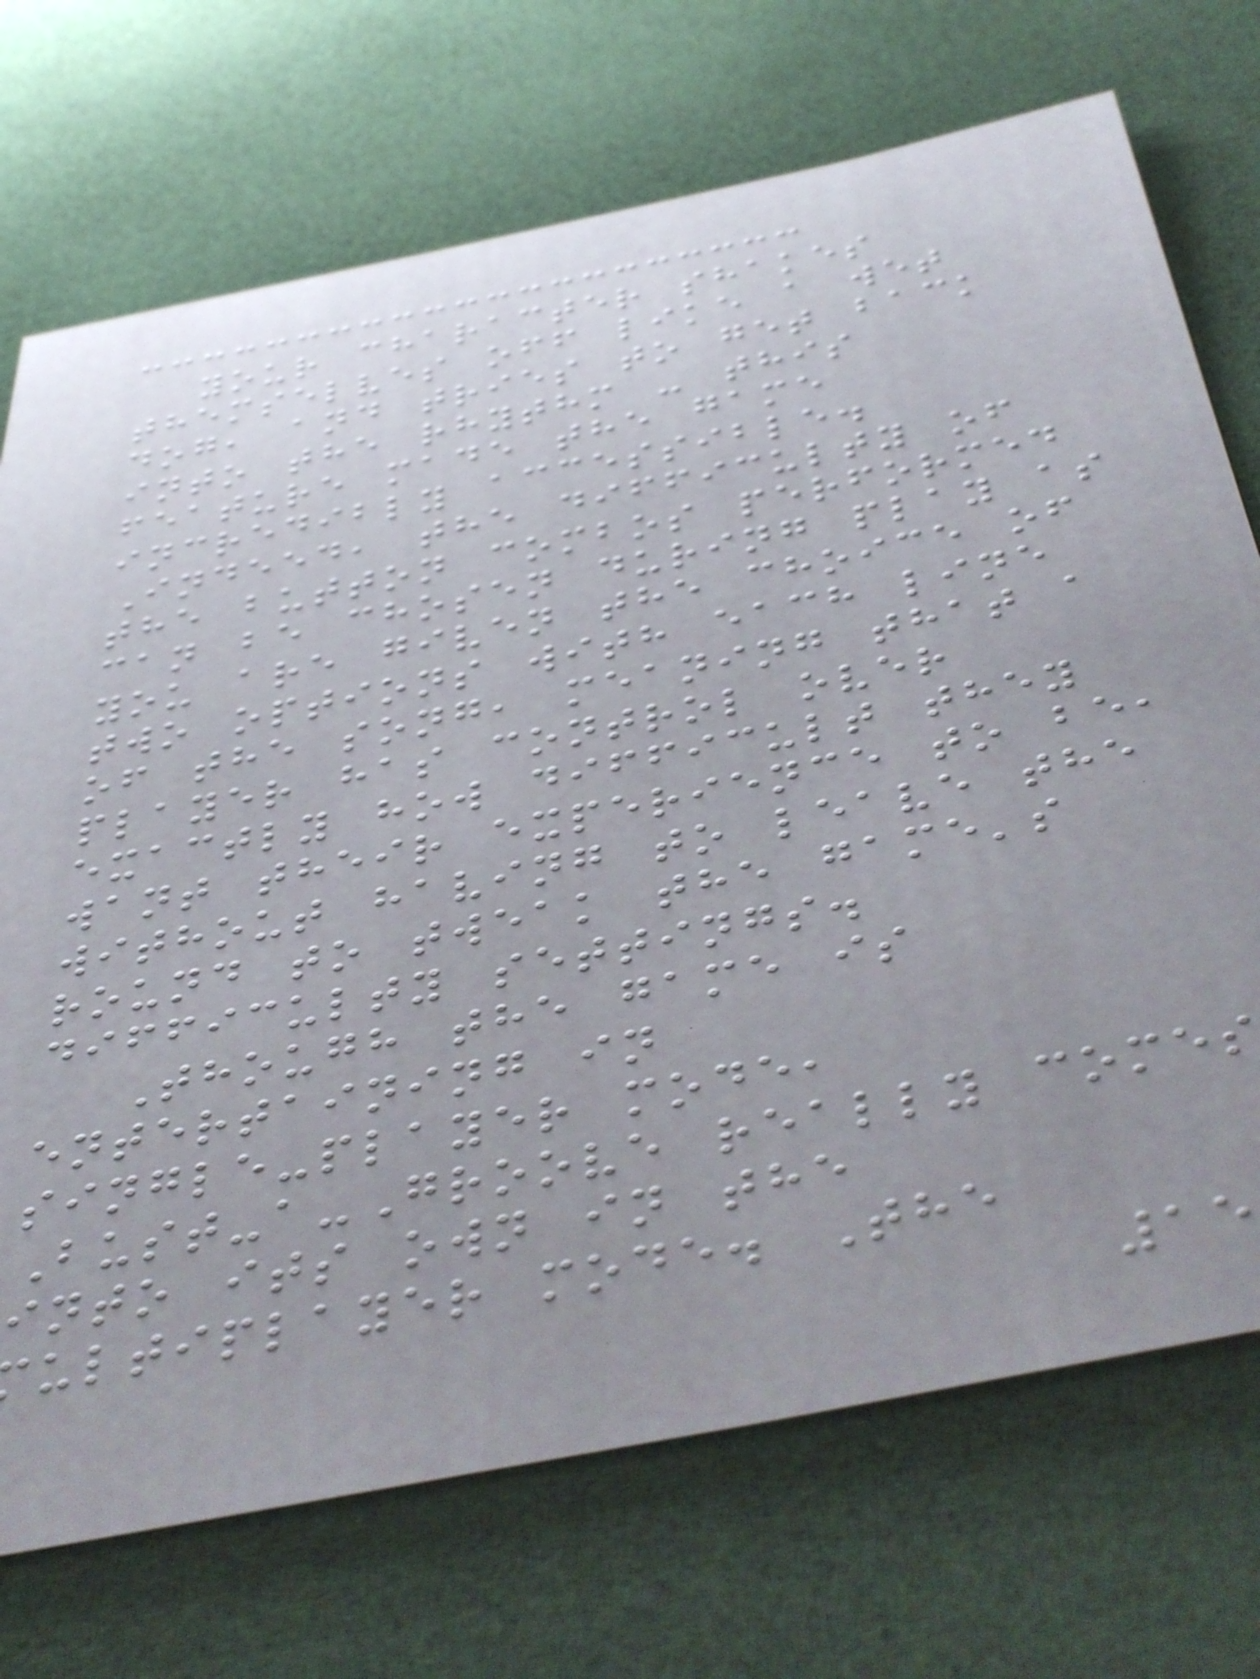your character shakes
themselves off like a wet
dog, and tries to get back
into the rhythm - this
feature made the game
incredibly accessible.
Indeed, the difficulty of
the button combos performed
can be chosen during play as
you are given the choice of
two options with each line
of the song, meaning that a
player has control over
exactly how difficult they
want their experience to be,
without having to leave the
round to tweak the game's
difficulty settings.
Though the game is
entertaining in
single-player mode,
Bust-a-Groove really comes
into its own in the
ultiplayer mode. The
